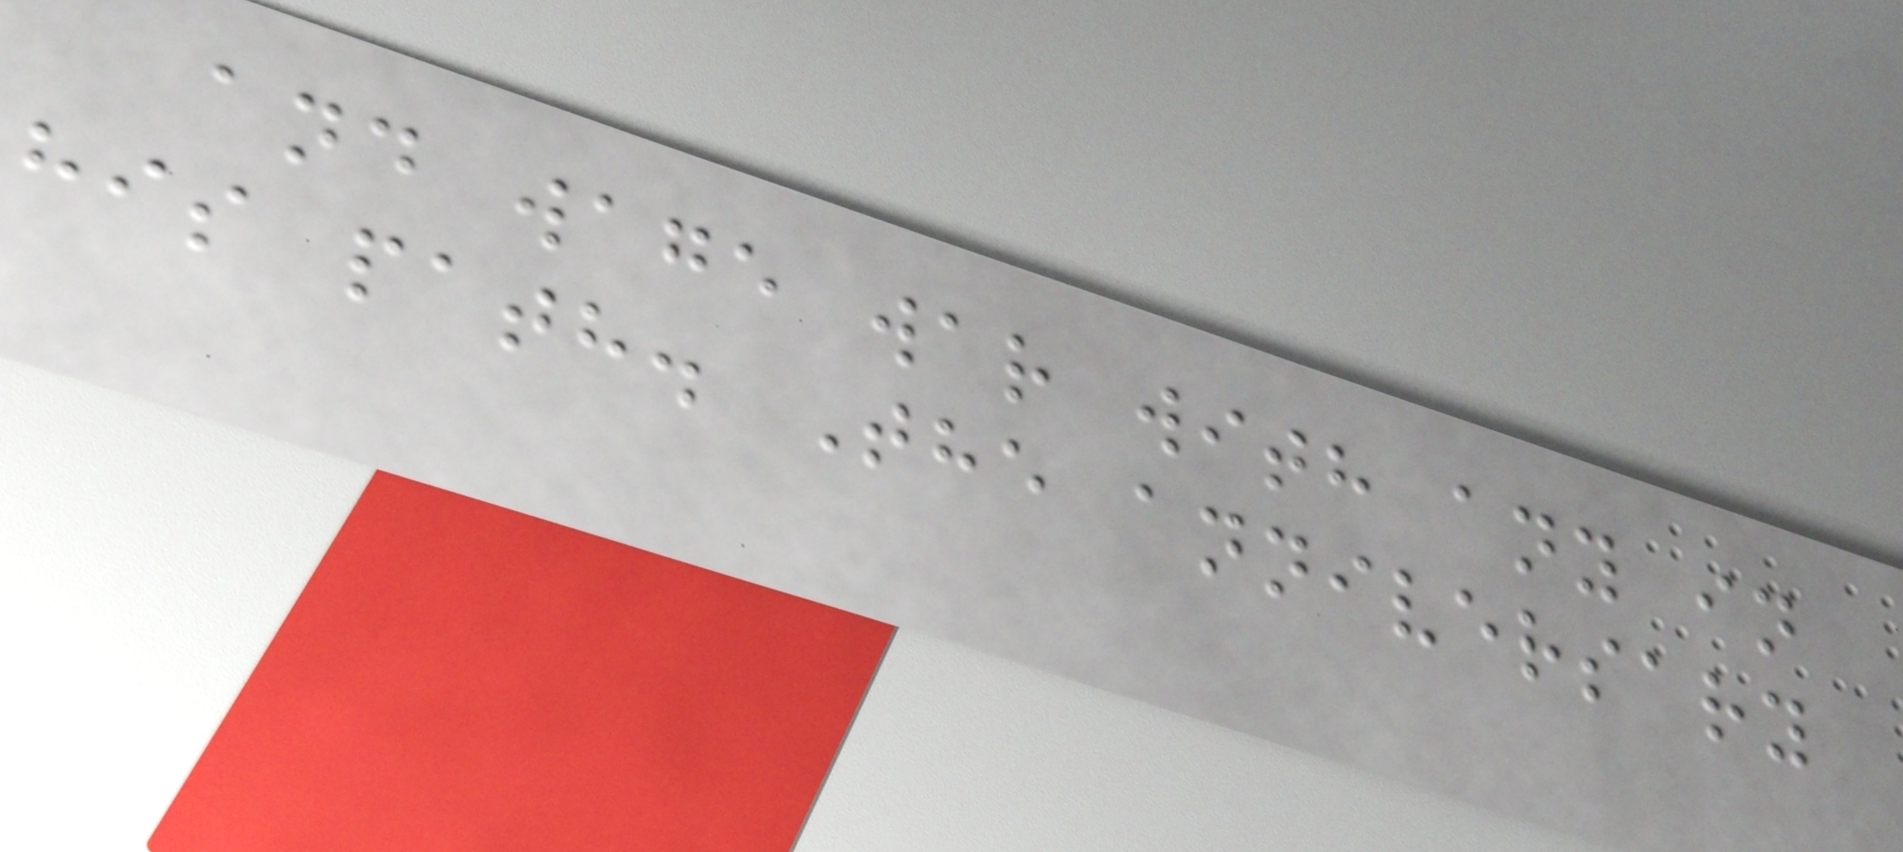and wage war with any in
his path. The anniversary
